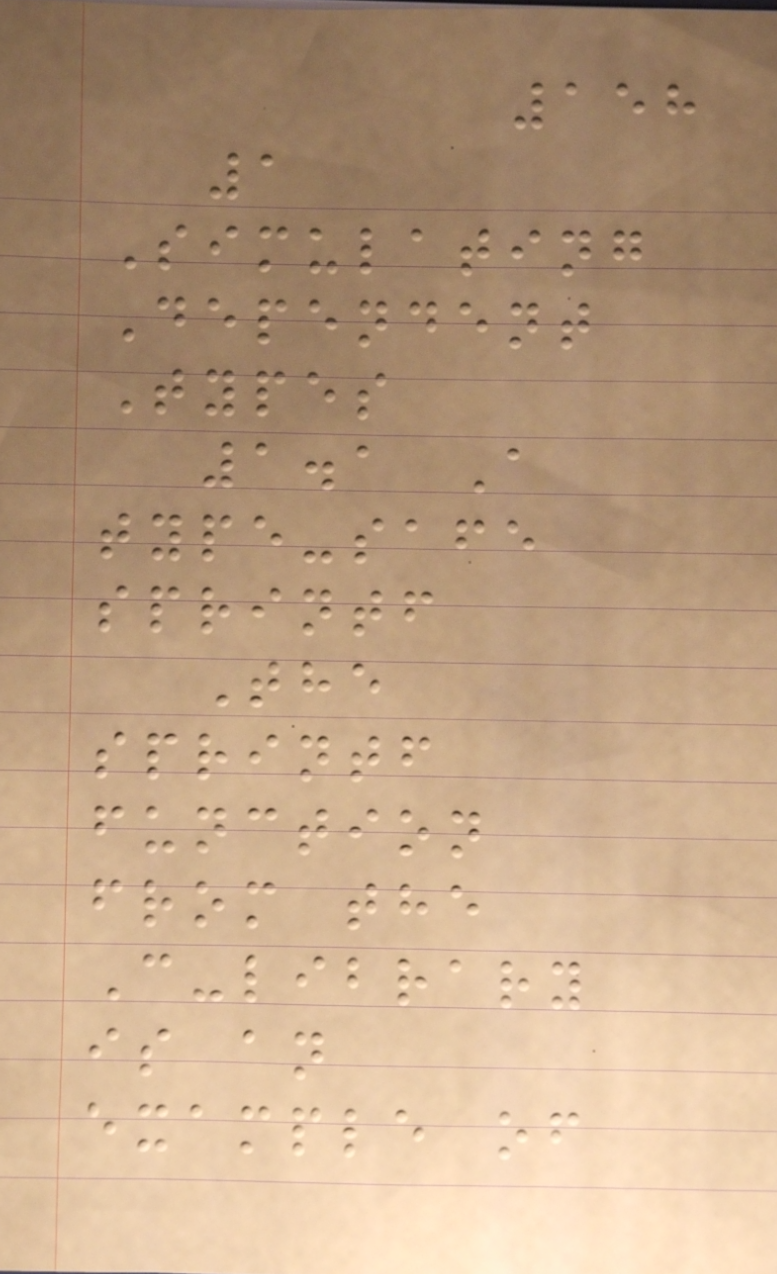158
1
Simulating
Dependent
Types
1.1 A
type-safe
sprintf
The
sprintf
function
from the
C-library
is an
example of
